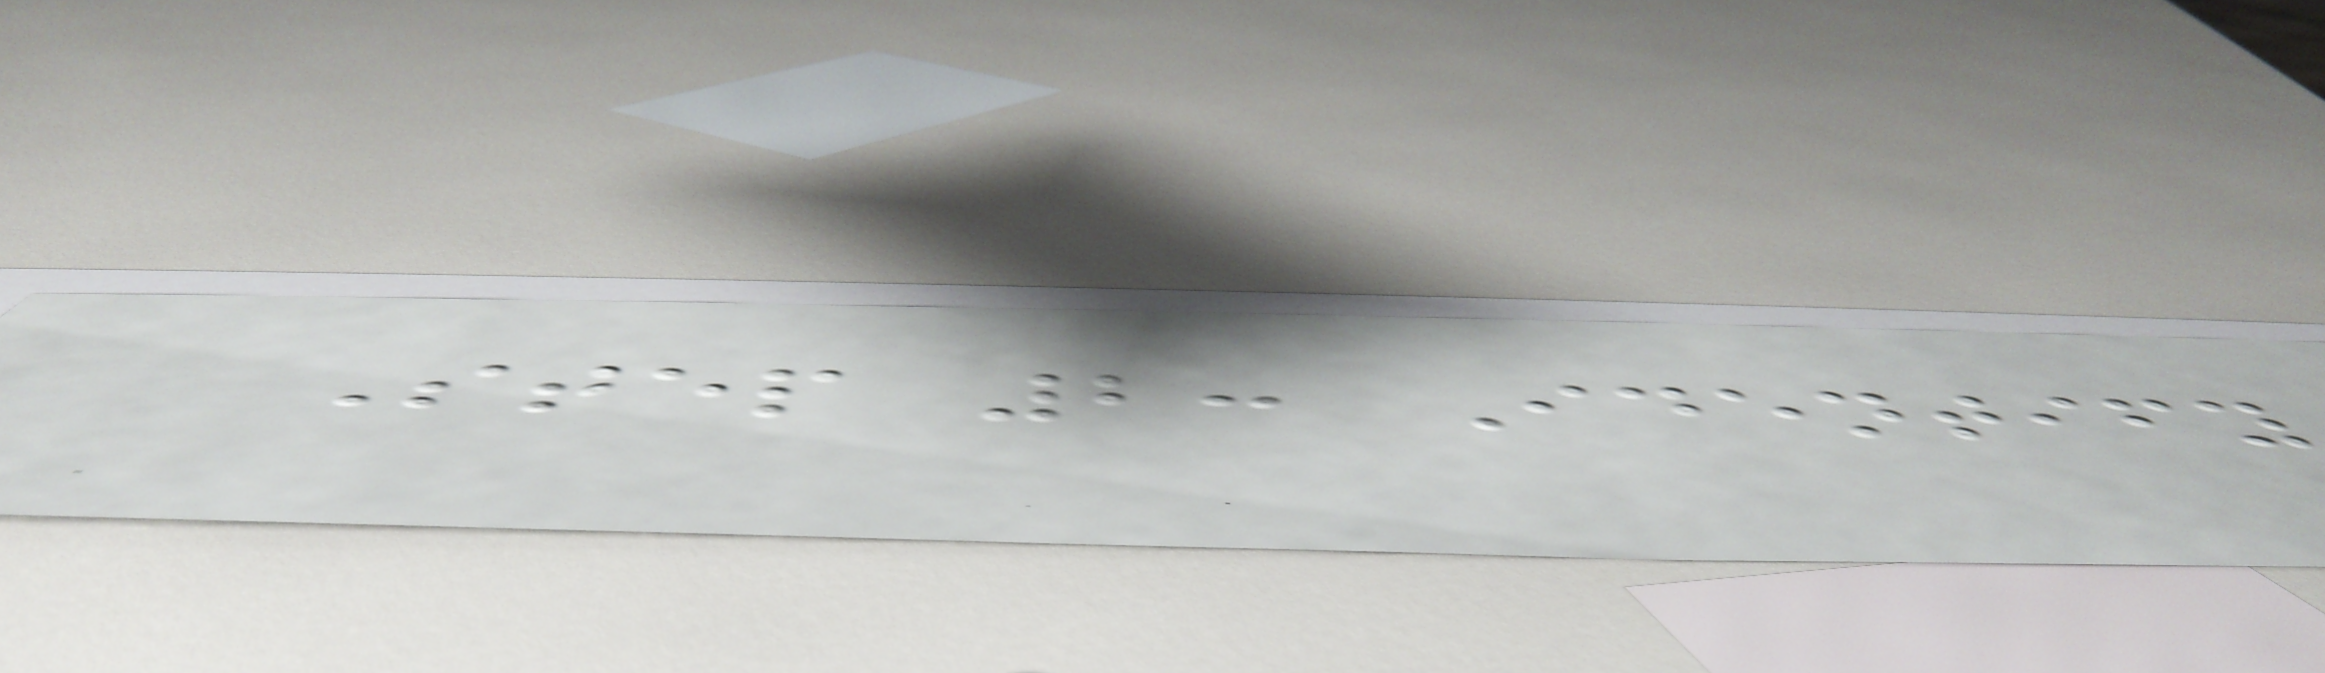Step 2: Identify
